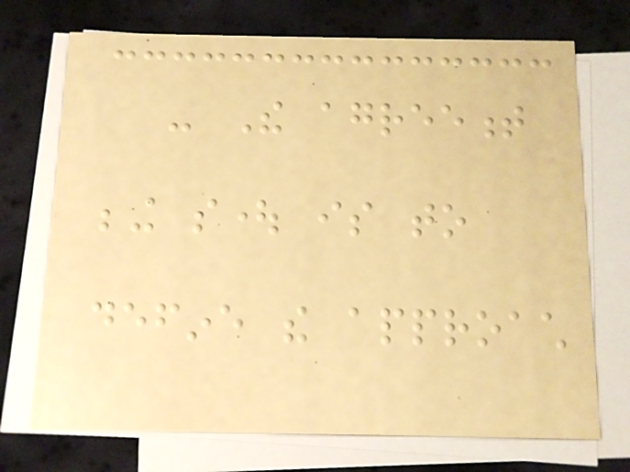- The agreement
being sought is to
define the approach
